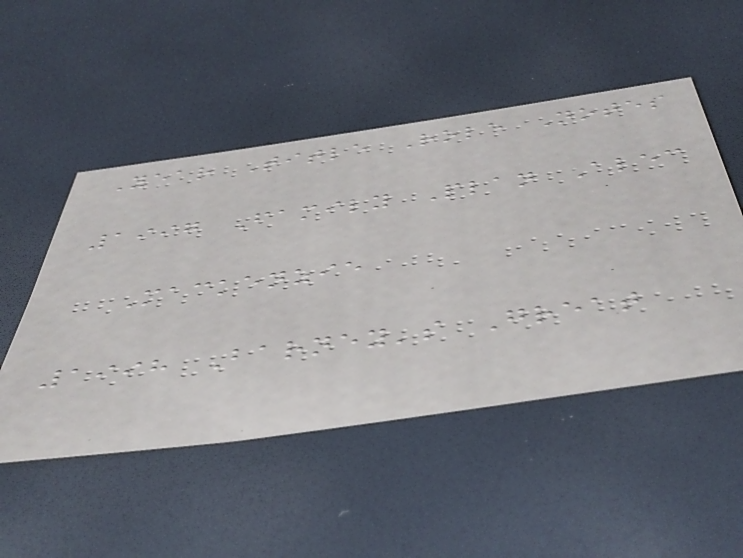Year Title Role Notes
1997 Family Plan Alec
Mackenzie
1998 Barney's Great
